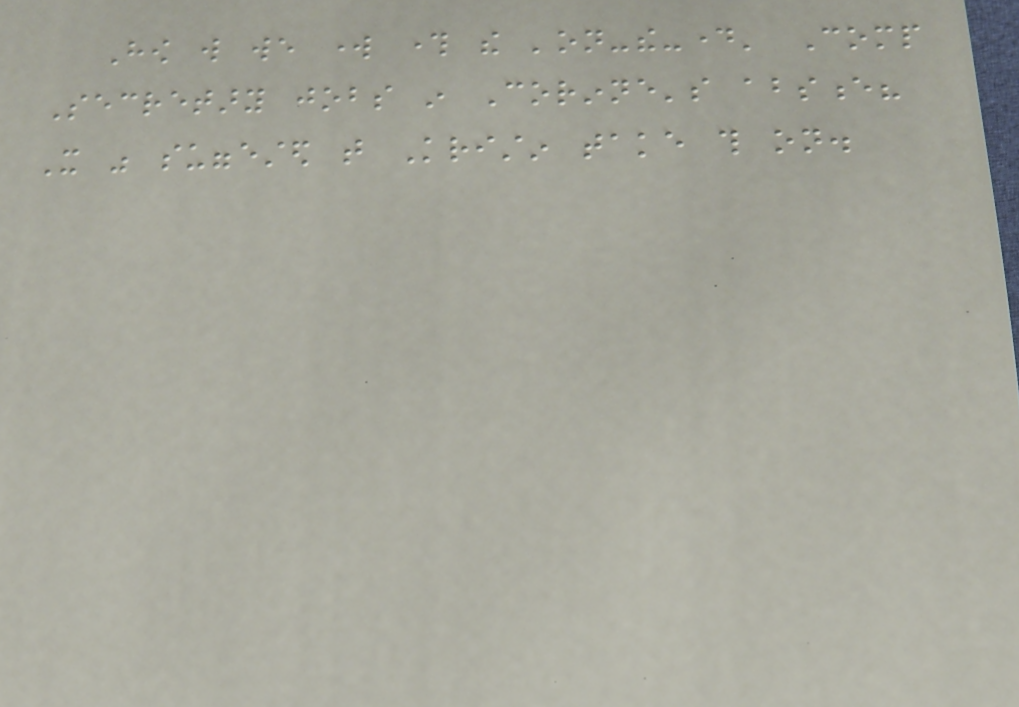How will we work through the 'on-the-day' Comp
Secretary jobs in Corinne's absence?
It was suggested that Kristin take this on.
